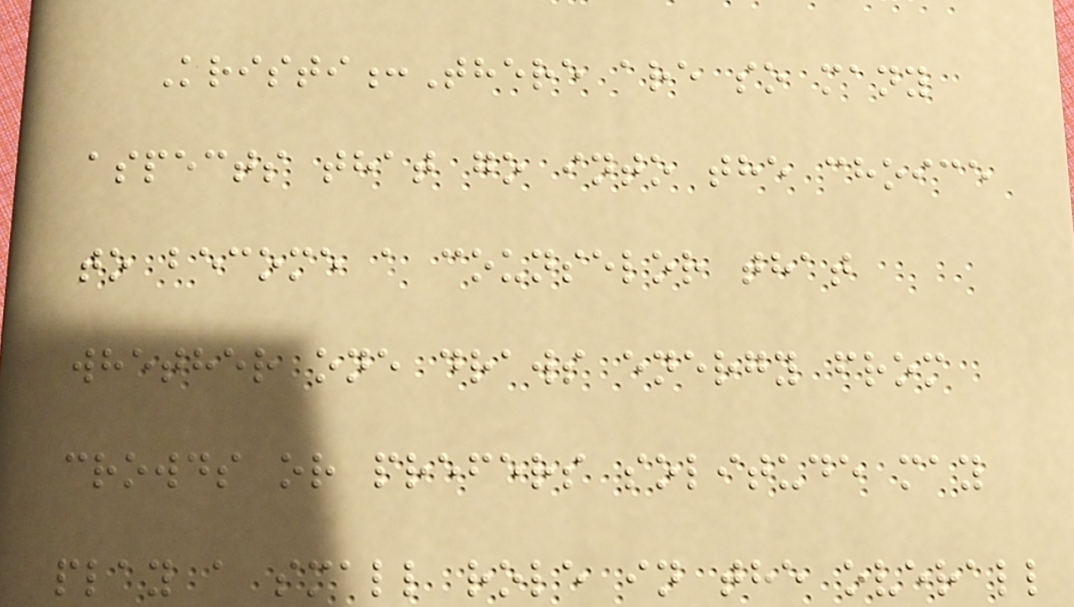Kristi:There are so many
aspects that go into the choice
to become a counselor that
whether one draws energy from
crowds or prefers solitude may
play a small role in the overall
